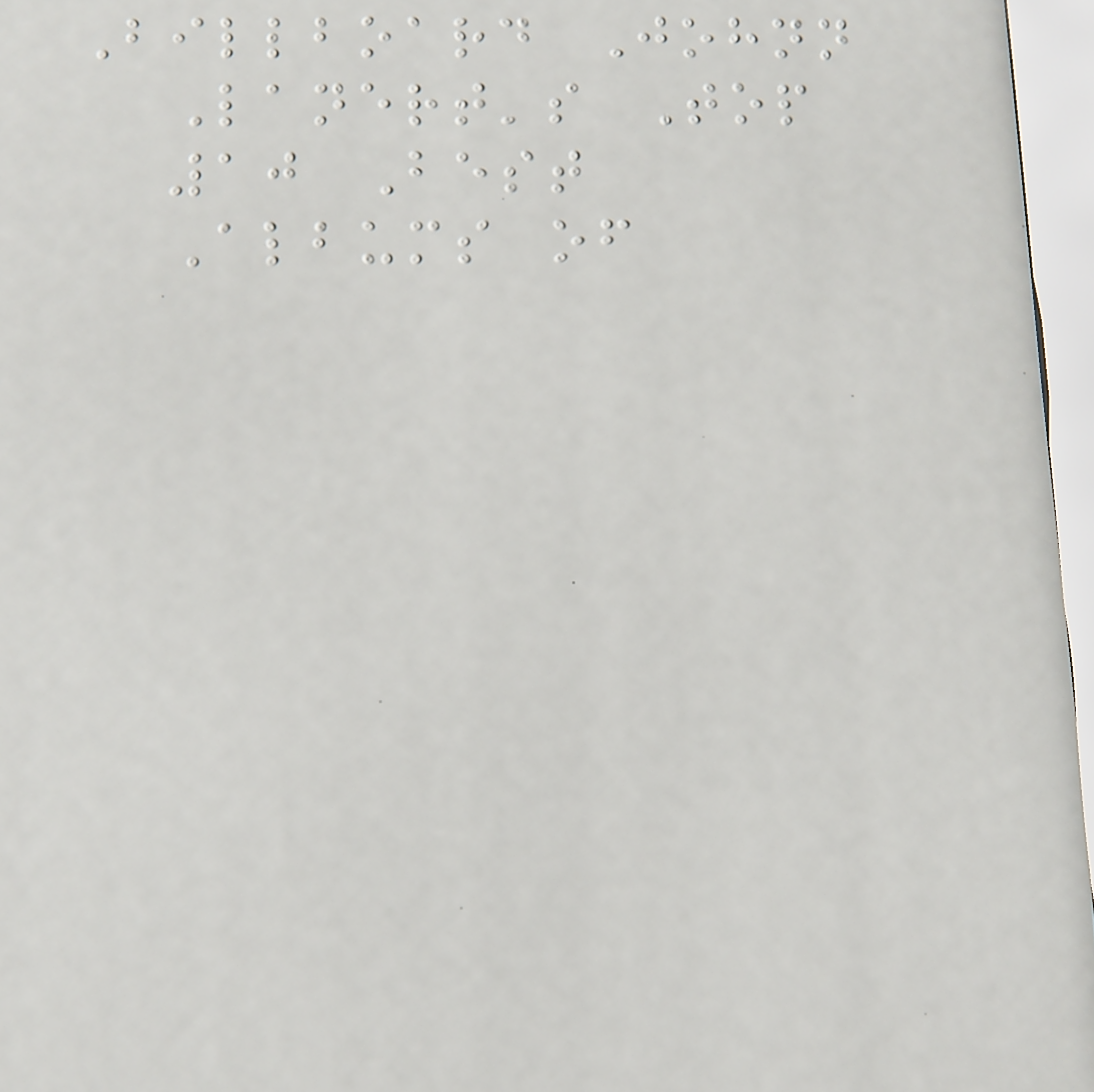Billboard Johnn
Lanert's Top
10 Best
Albums of
